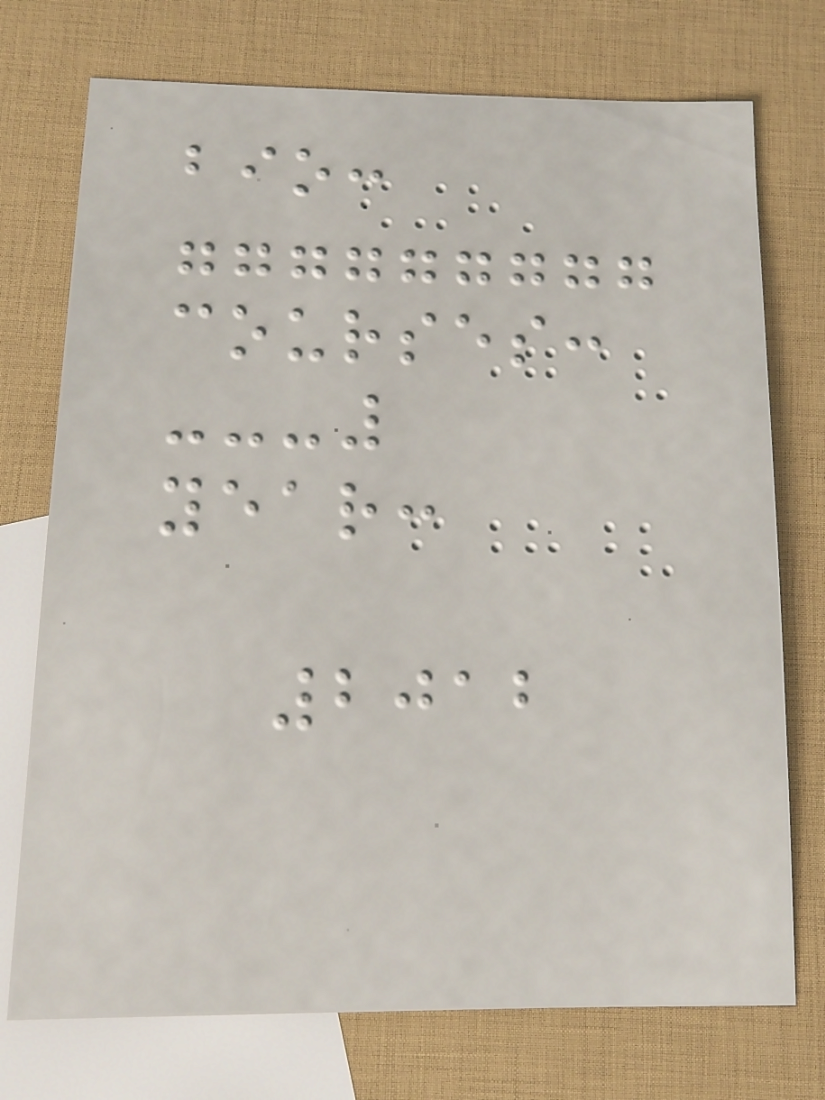bio:
courses:
year:
2012
